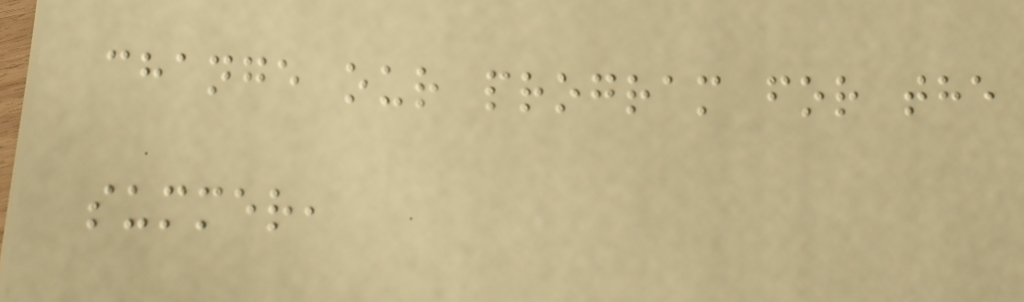change our program for the
summer,
